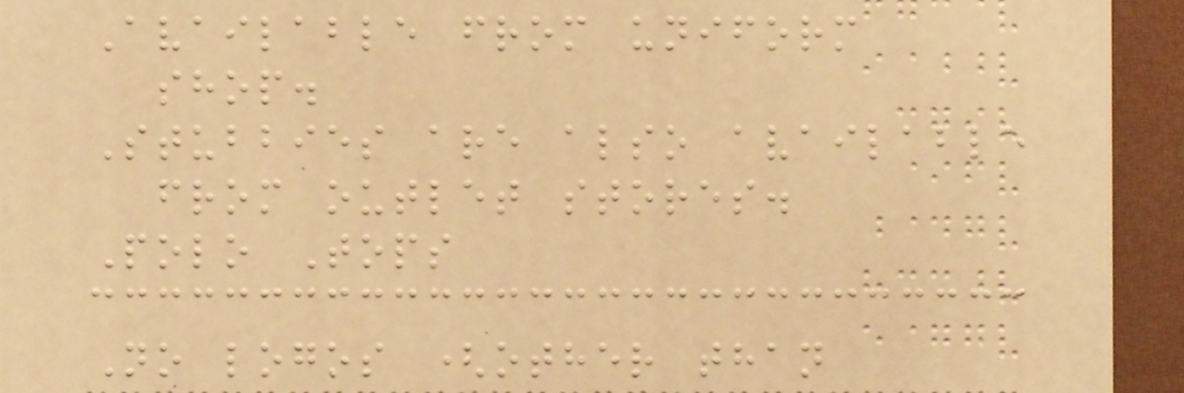Available from uniform
shop.
Stubbies are also available
from outlet stores.
Polo Tops
No logos (other than
